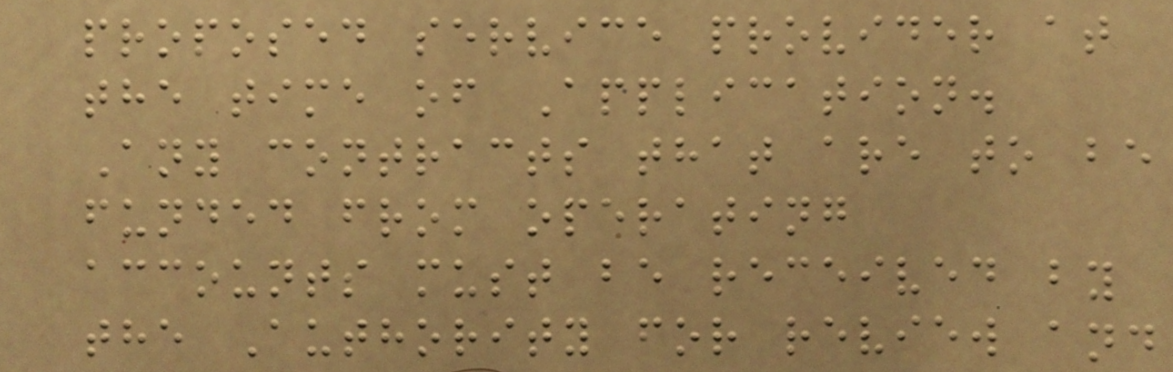proposed service provider at
the time of Application.
Any contracts that are to be
funded from operating
accounts must be received by
the Authority for review and
